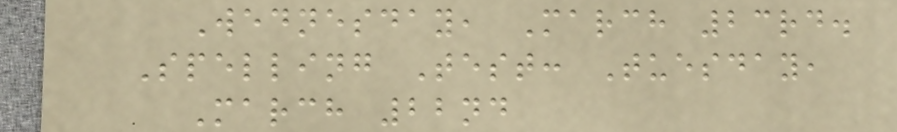Wednesday, March 23rd.
Spelling Test: Tuesday,
March 22nd
